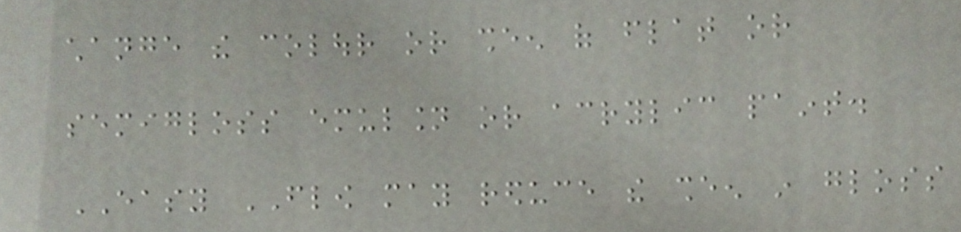change the colour or sheen of flat or
semigloss emulsion or acrylic paint.
EASY FLOW may reduce the sheen in gloss
